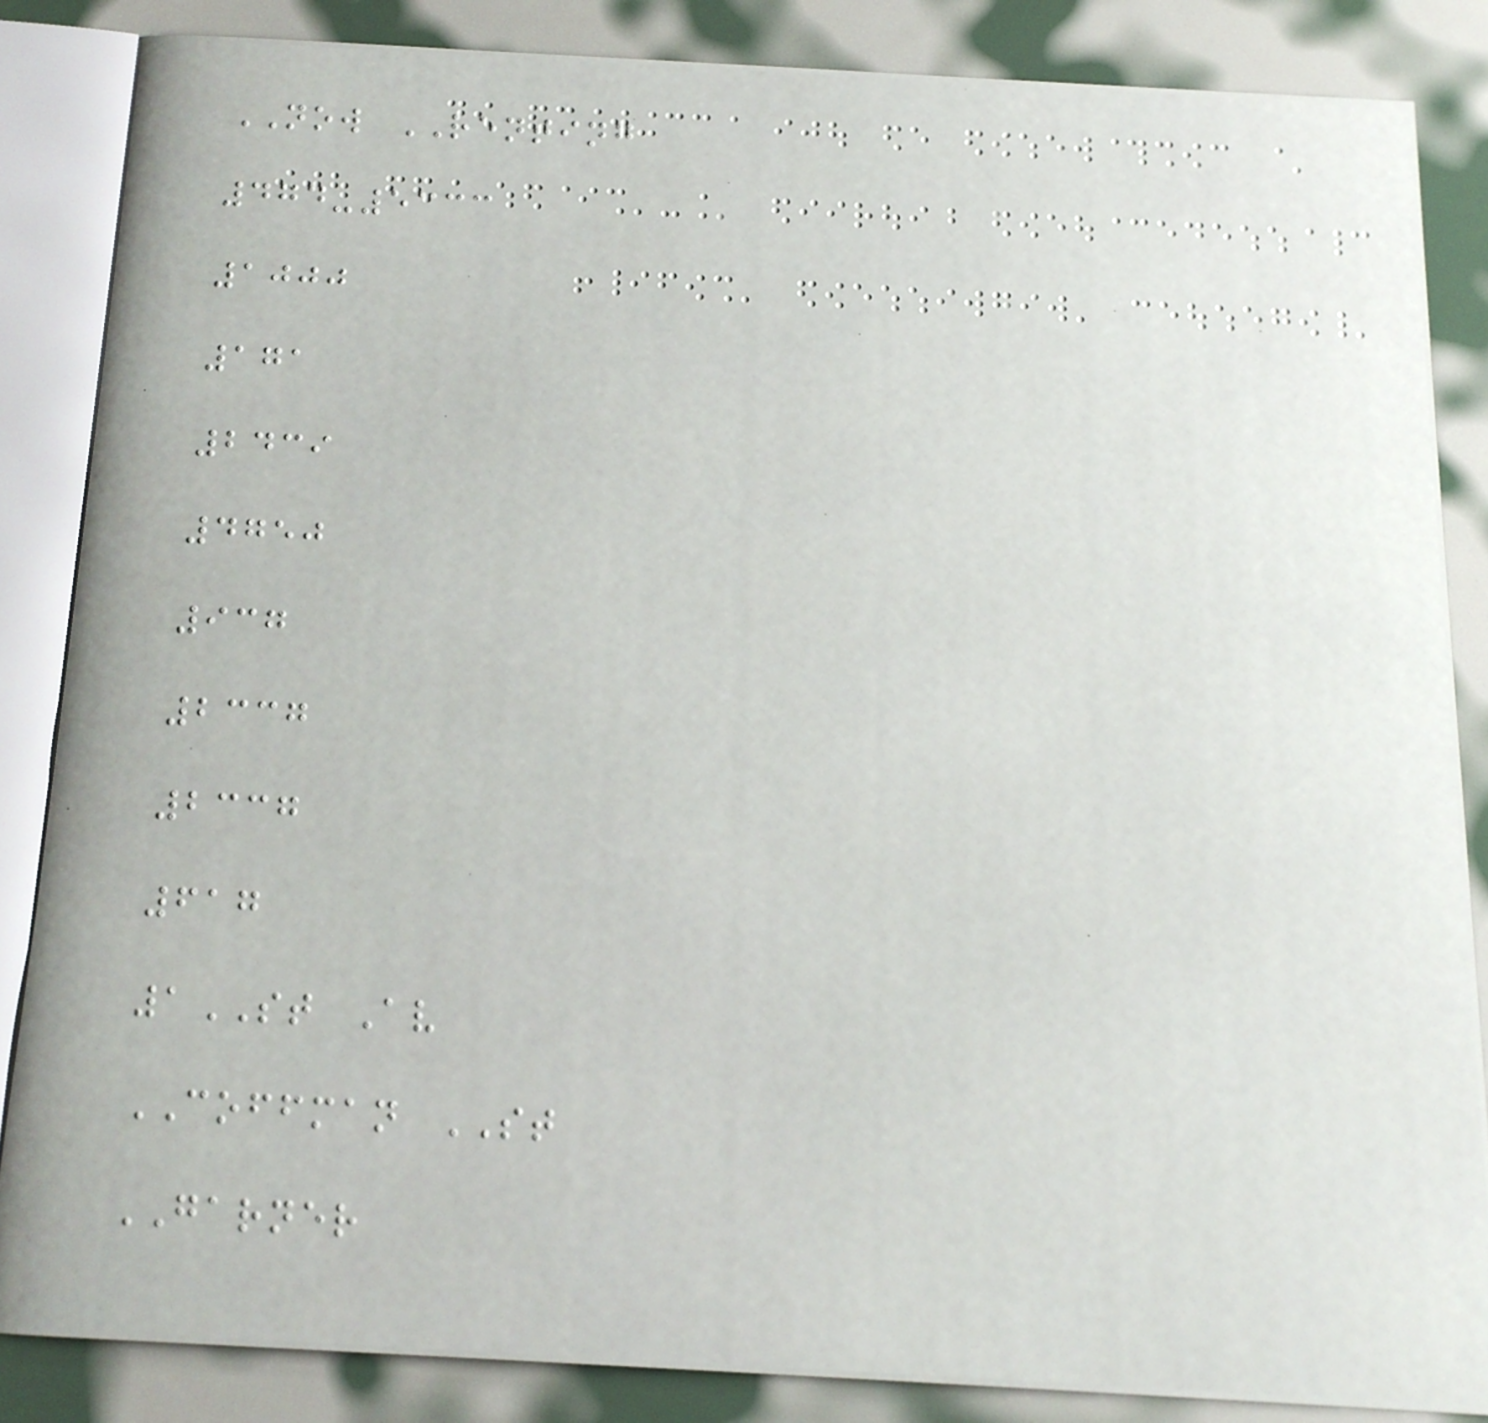NOW RENTING
474-5333
1000
171
2439
4750
937
2337
2337
617
1ST Av
COFFMAN ST
GARNER
